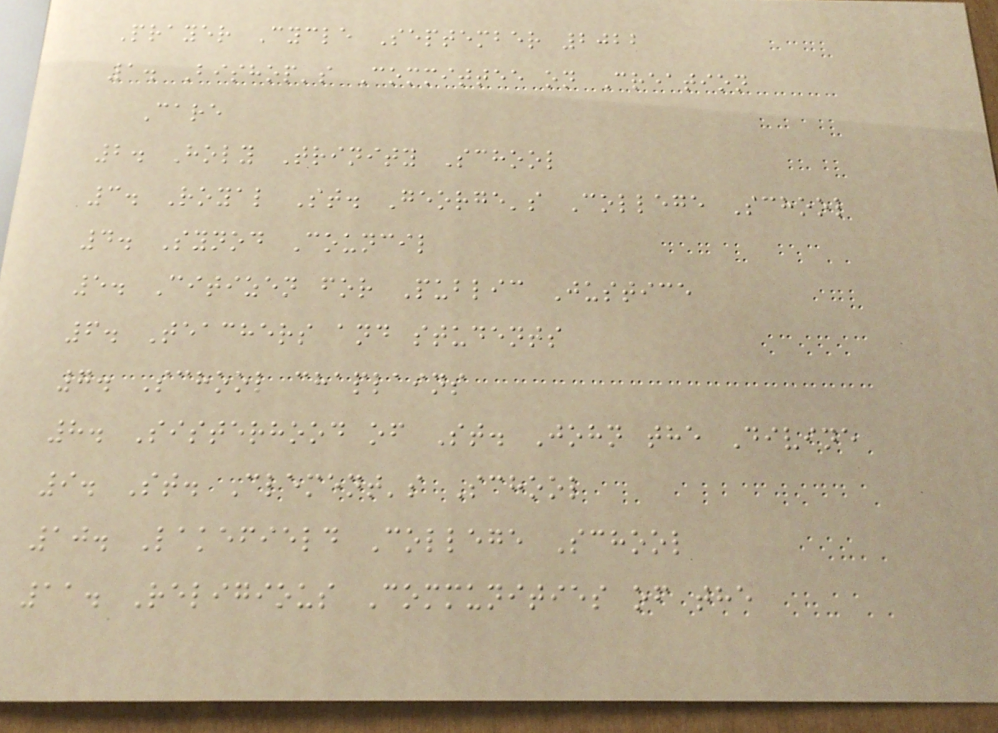Prayer Cycle September 2022
1. Bishop's Committee on Creation
Care
2. Holy Trinity School
3. Royal St. George's College School
4. Synod Council
5. Citizen for Public Justice
6. Teachers and students
7. School chaplains
8. Sisterhood of St. John the Divine
9. St. Clement's School
10. Lakefield College School
11. Religious Communities of the
